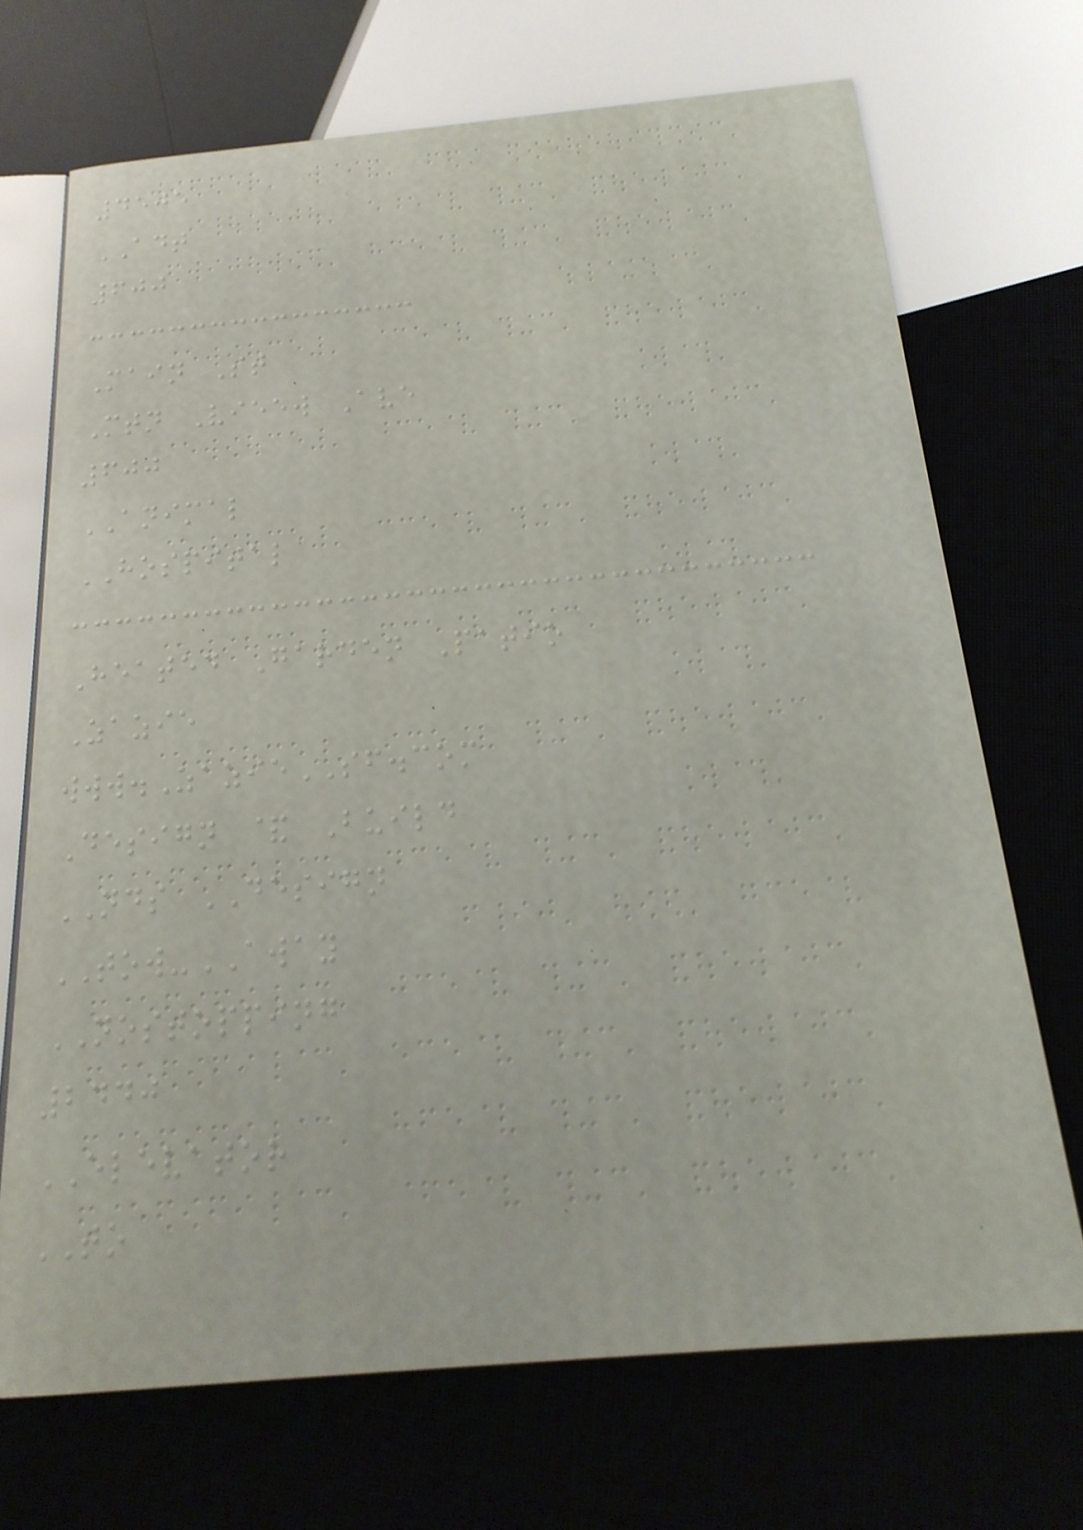4505
ADT
600
Main St
Mtn Vieew Ave
600
ANIMAL
HOSPITAL
Heated Garden Patio
Zazie
www.ZazieSF.com
Design & Build
NDS DESIGN
TOW-AWAY
NOSTOPPING
2440
ELEVATOR
TO
